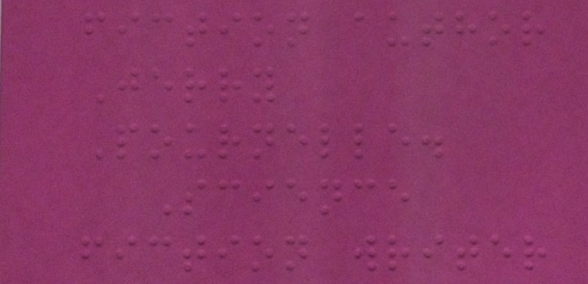fiction author
Jerry
Pournelle.
Science
fiction writer
